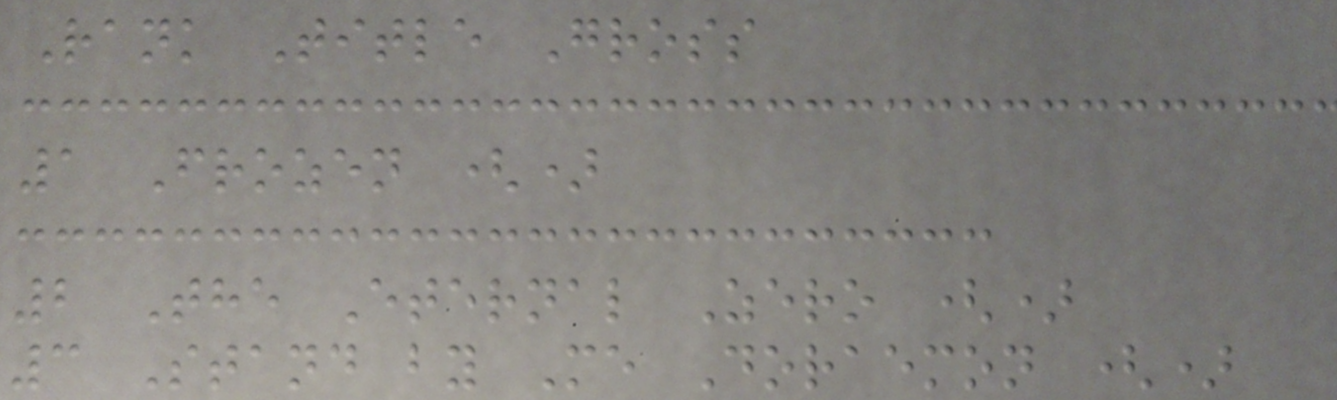Rank Title Gross
1 Frozen ()
2 The Eternal Zero ()
3 Stand by Me Doraemon ()
